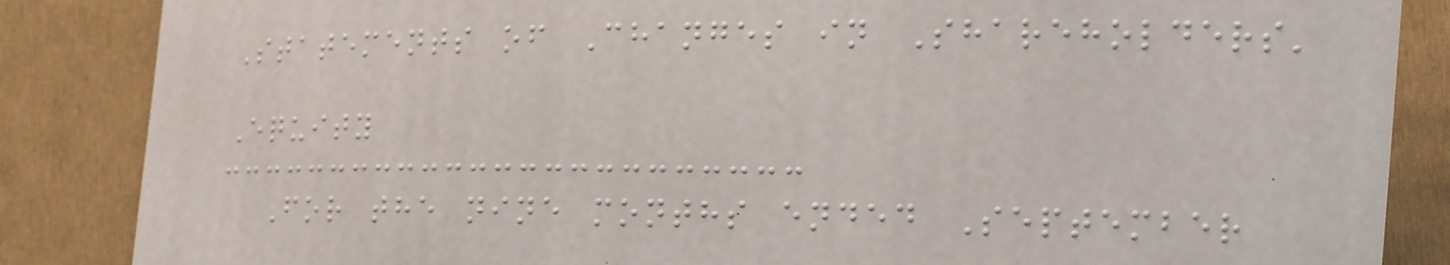Statements of Changes in Shareholders'
Equity
For the nine months ended September
